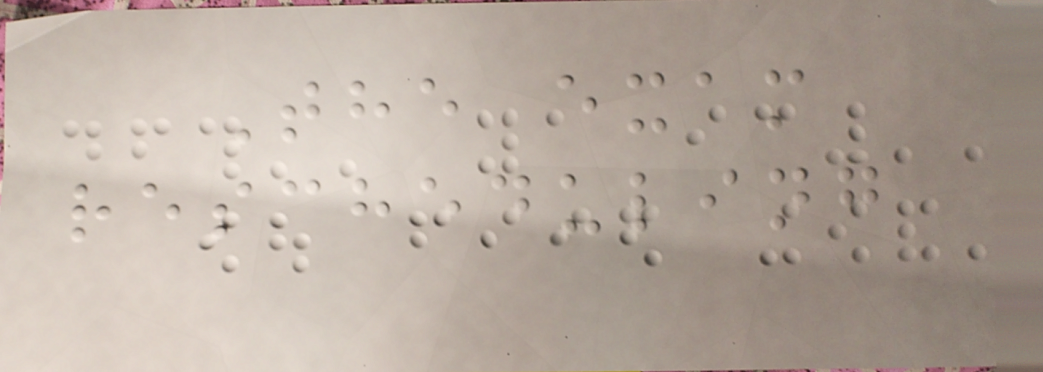The exam
rescheduling
